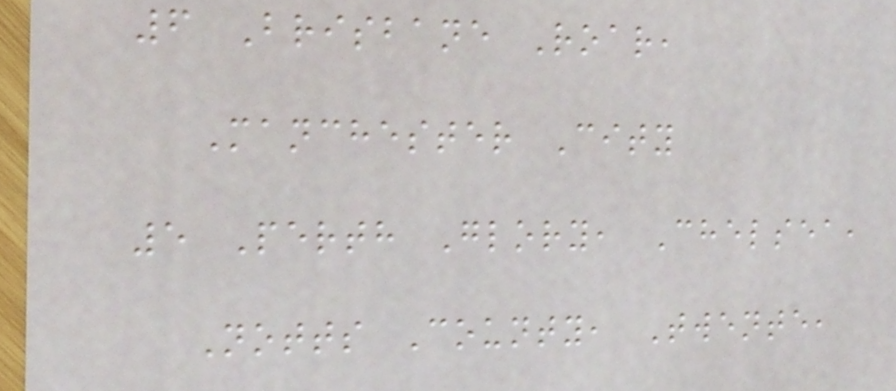6 Brisbane Roar,
Manchester City
5 Perth Glory, Chelsea,
Notts County, Twente,
